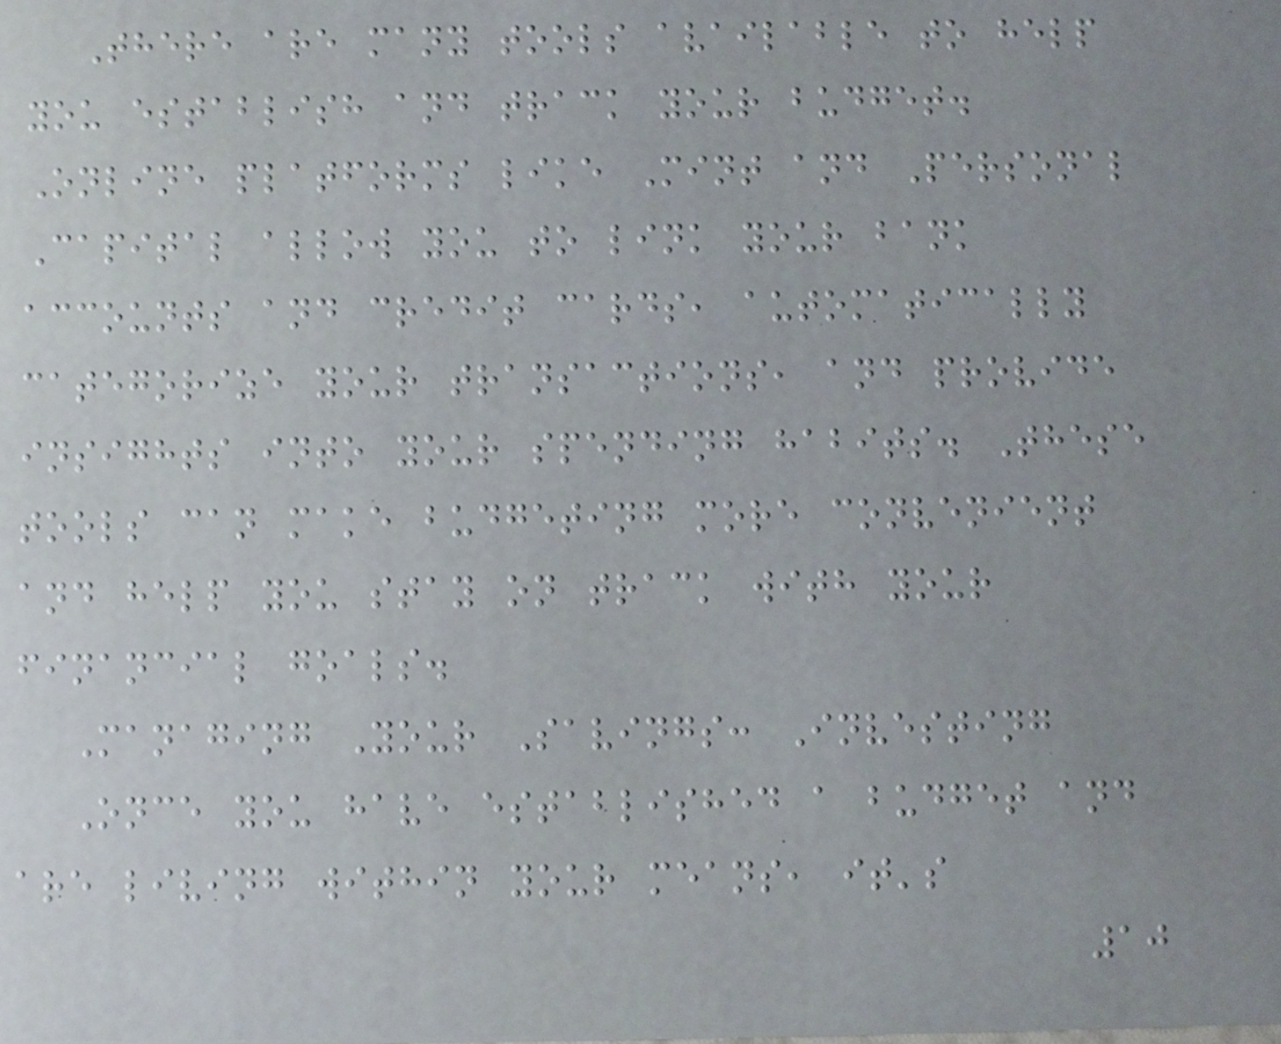There are many tools available to help
you establish and track your budget.
Online platforms like Mint and Personal
Capital allow you to link your bank
accounts and credit cards, automatically
categorize your transactions, and provide
insights into your spending habits. These
tools can make budgeting more convenient
and help you stay on track with your
financial goals.
Managing Your Savings: Investing
Once you have established a budget and
are living within your means, it's
10
